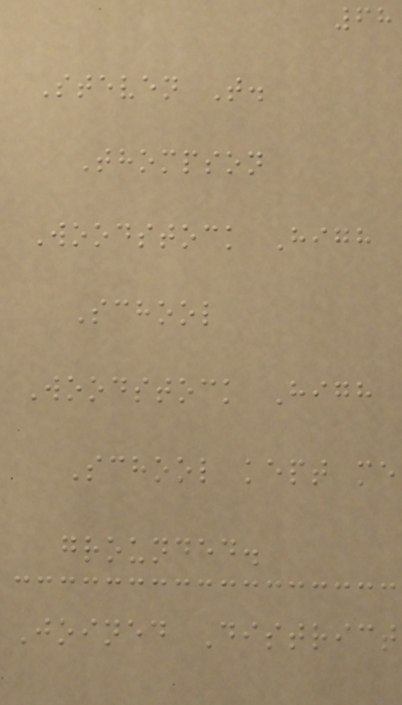68
Steven T.
Thompson
Woodstock High
School
Woodstock High
School kept me
grounded.
Joined District
